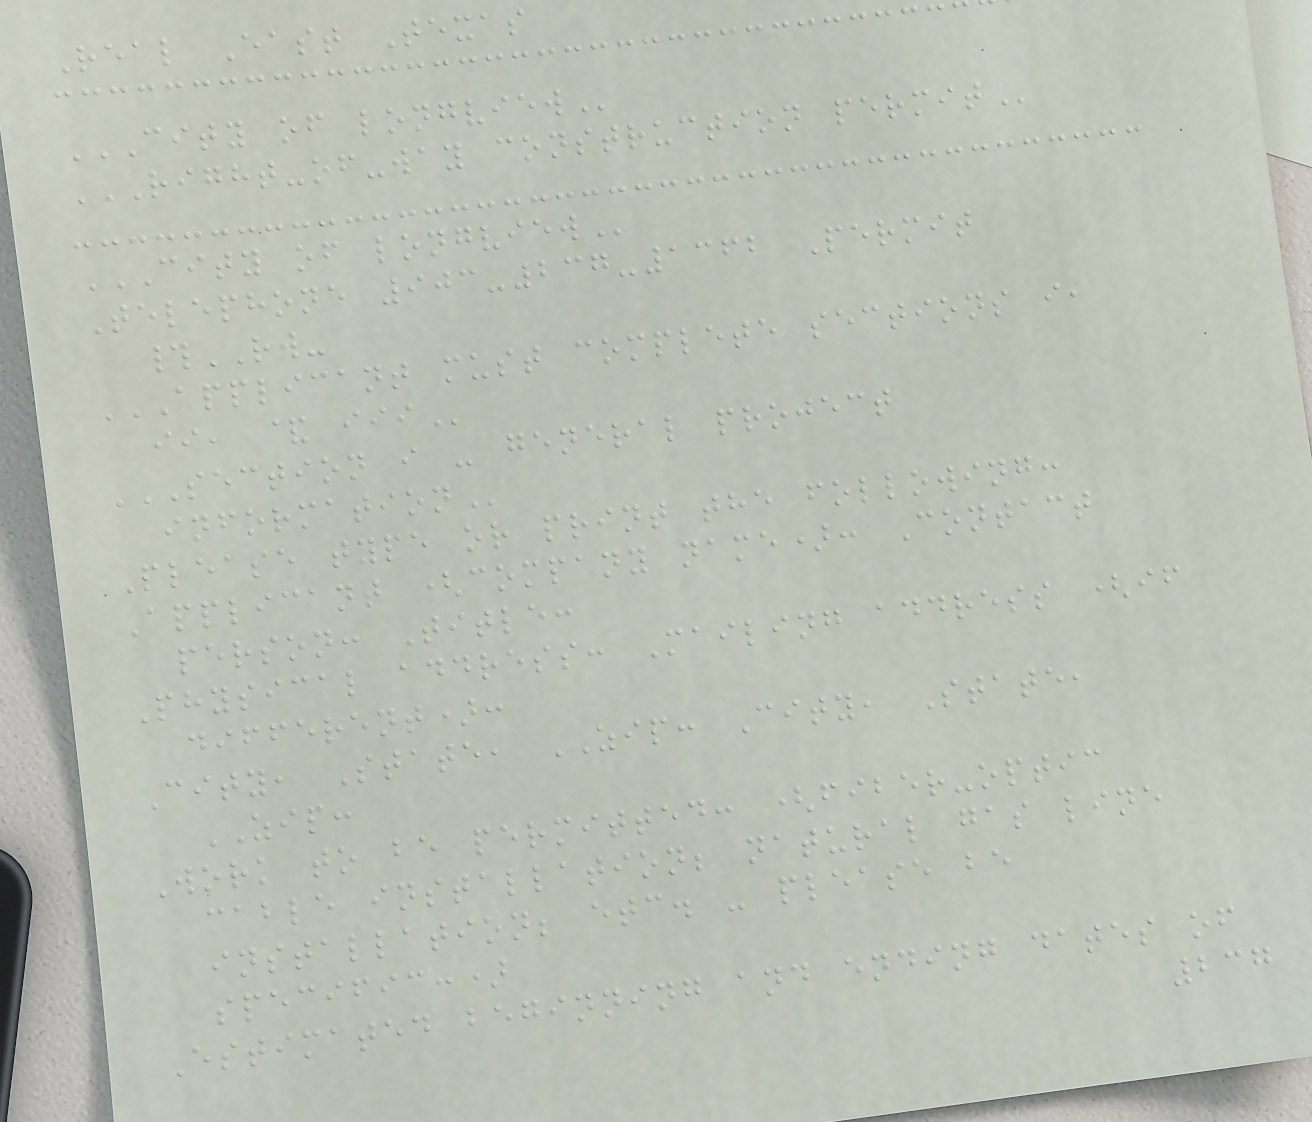Real East Texas
CITY OF LONGVIEW
RIGHT-OF-WAY CONSTRUCTION PERMIT
CITY OF LONGVIEW
Telephone 903-237-1362 Permit
#RW-
APPLICANT MUST COMPLETE SECTIONS I,
II, & III
SECTION I - GENERAL PROJECT
INFORMATION
Please type or print the following:
Applicant (company name): Contact
person: Title:
Physical address: Mailing address (if
different):
City, State, ZIP: City, State,
ZIP:
Work to be permitted: (fiber-optic
cable installation; natural gas line
installation; etc. - please be
specific:)
Estimated beginning and ending dates of
237
